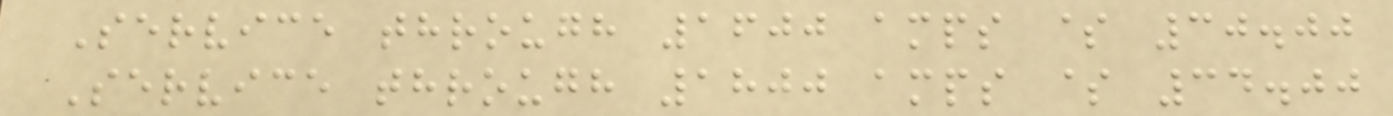Service through 1600 amps $ 30.00
Service through 1800 amps $ 34.00
